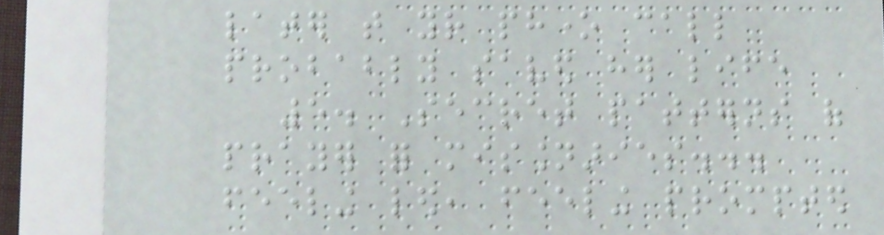later that your phone call
probably saved her life
5. Secret patterns of
prayer for missionaries...
feeling led, feeling prompted
